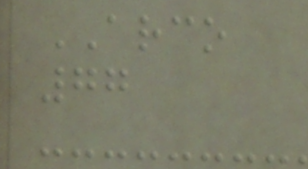ARCO
77
